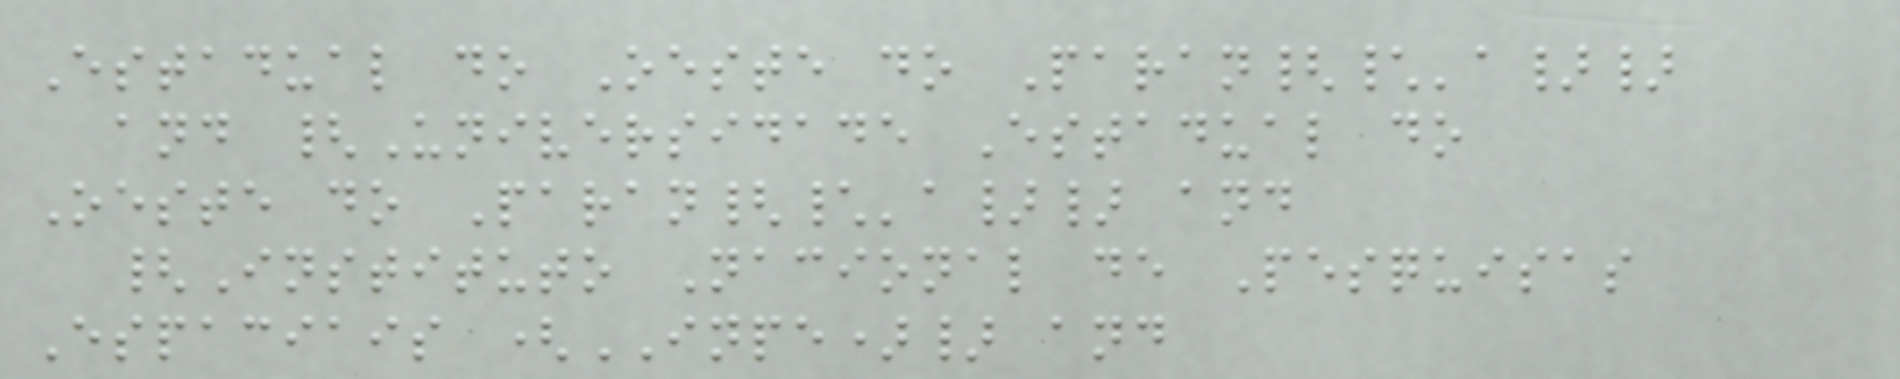Estadual do Oeste do Paran{\'a}}
and {Universidade Estadual do
Oeste do Paran{\'a}} and
{Instituto Nacional de Pesquisas
Espaciais (INPE)} and
